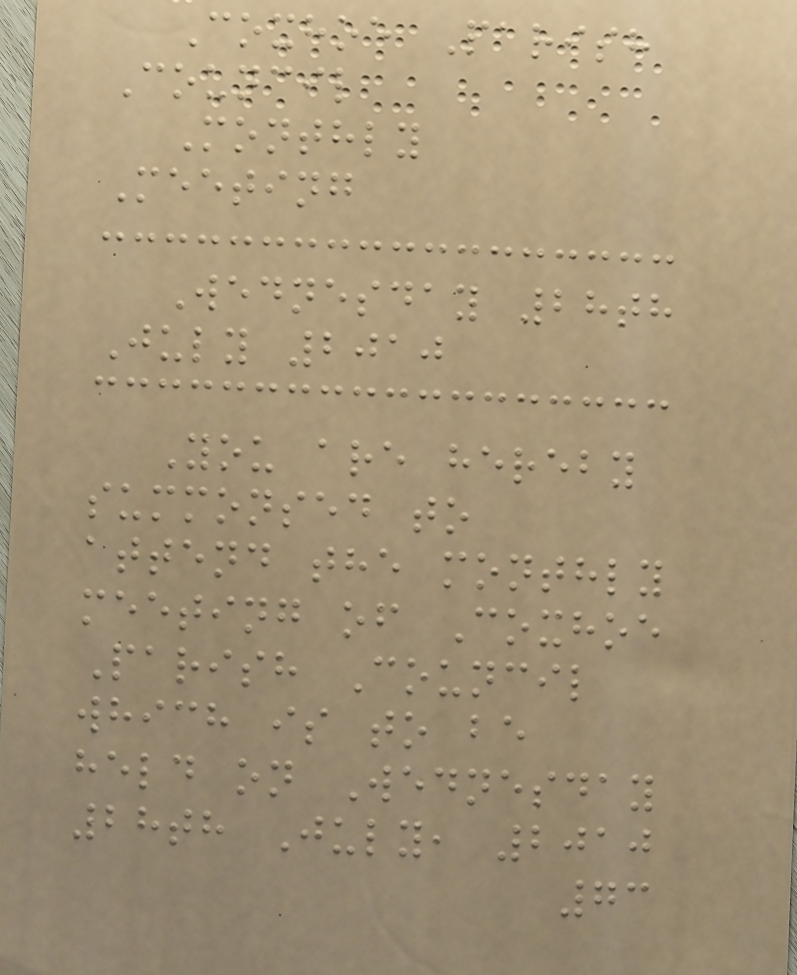Coxhoe Parish
Council
Monthly
Meeting
Wednesday 28th
July 2010
You are hereby
summonsed to
attend the monthly
meeting of Coxhoe
Parish Council
which is to be
held on Wednesday
28th July, 2010
73
